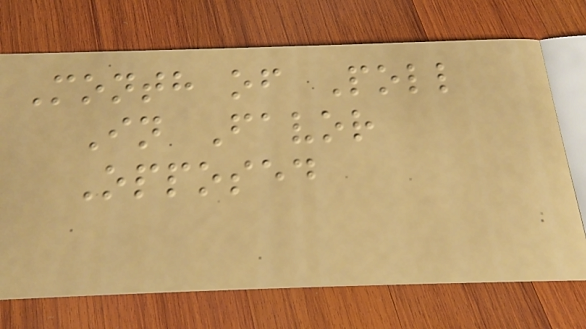Month of Poll
In Favor
Opposed
